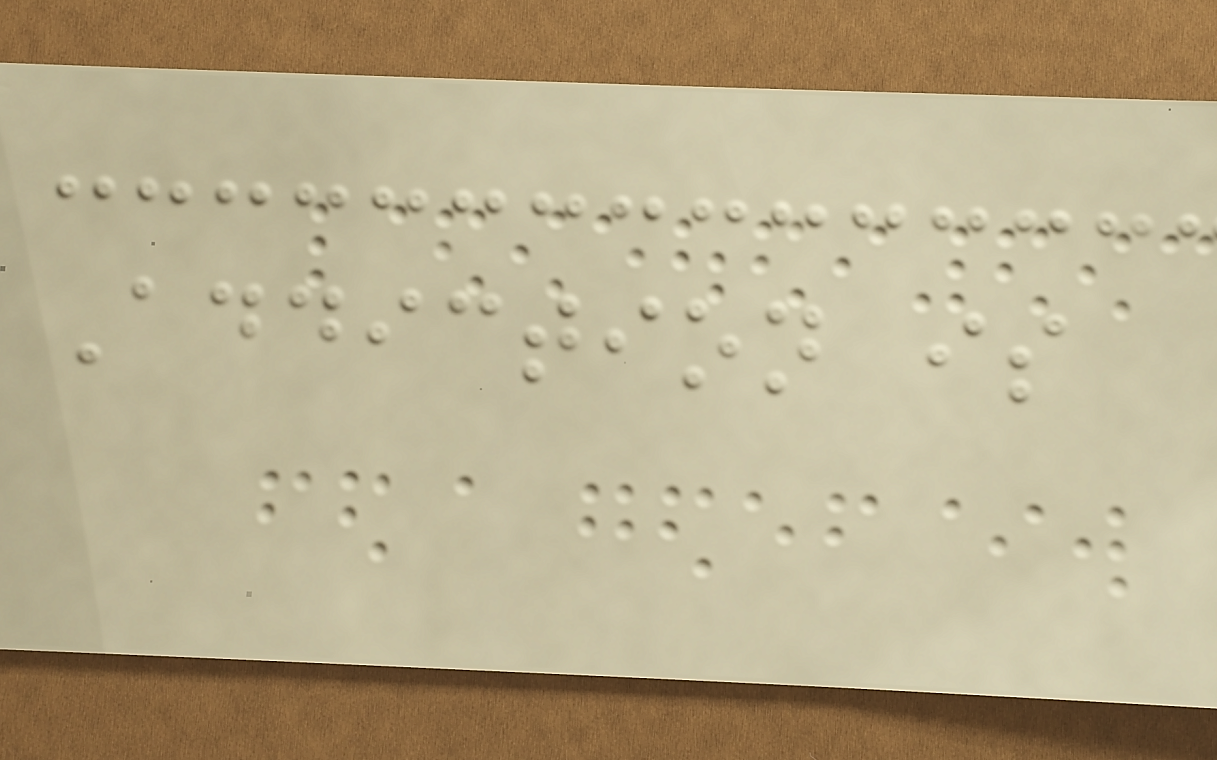Addiction is
